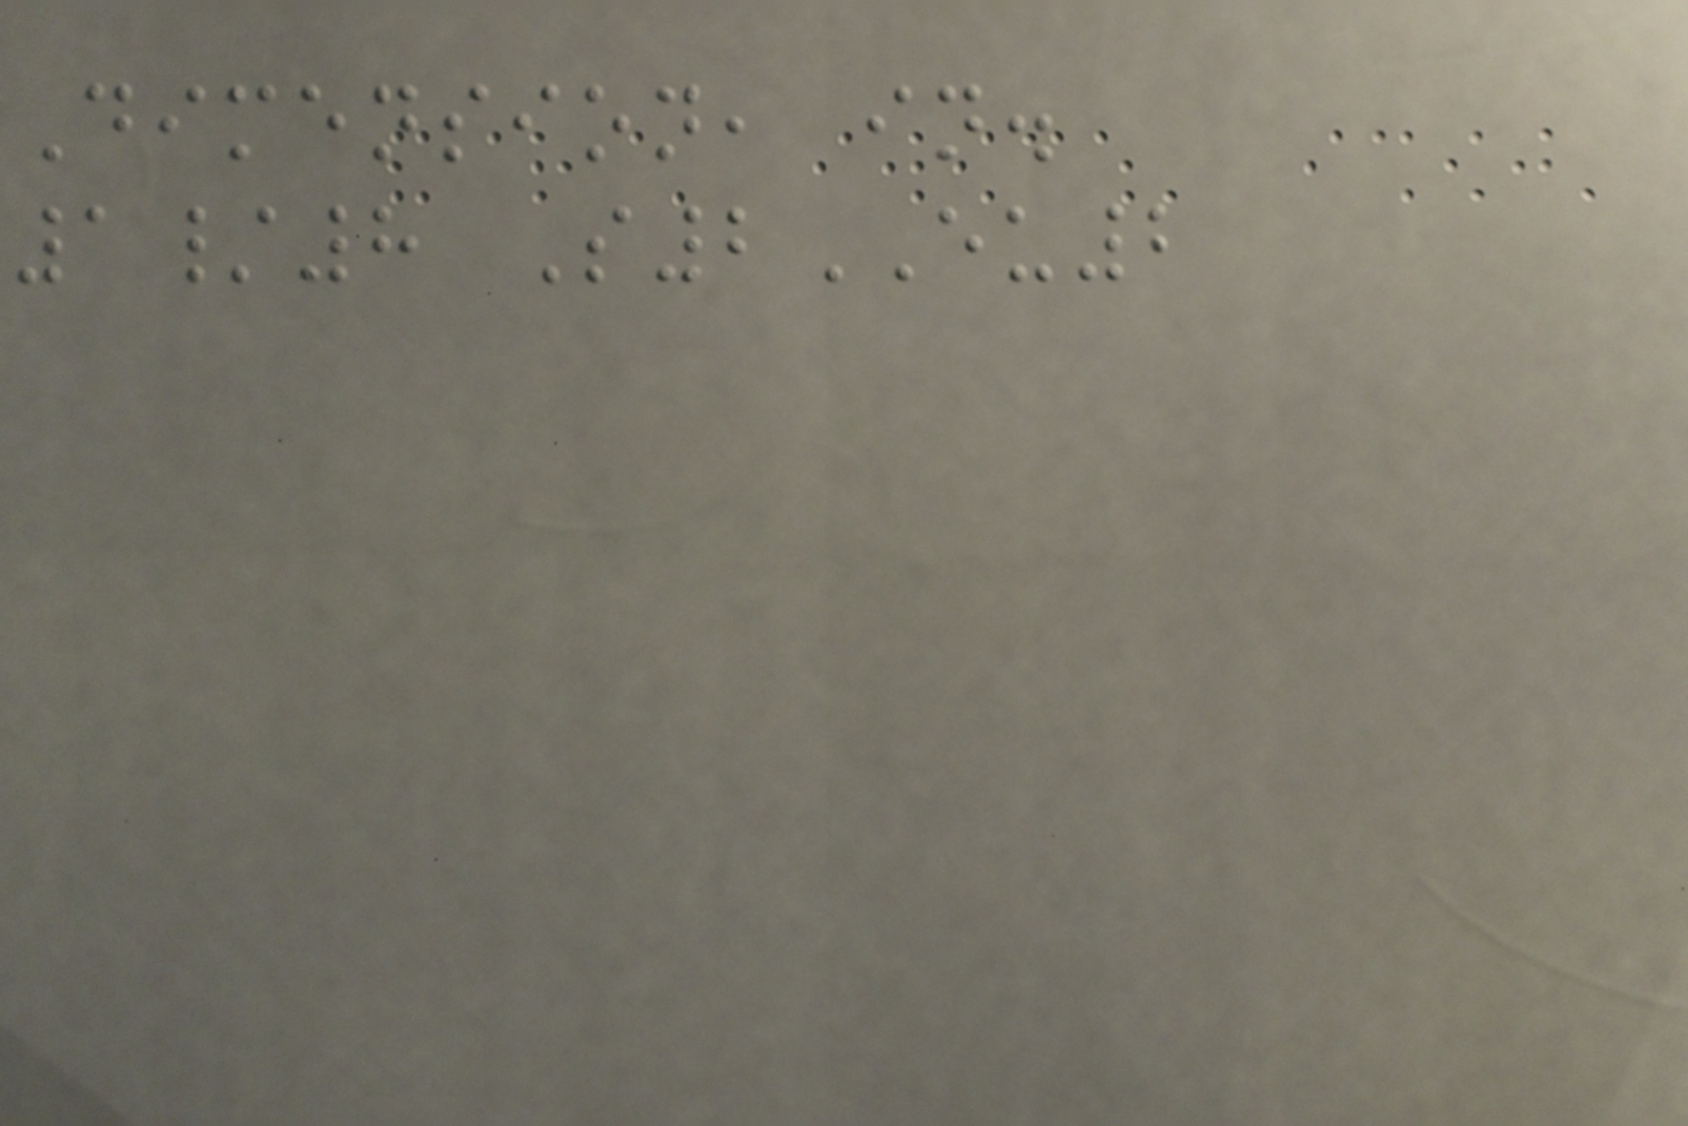Dimension, in.
1/8 S2EU2
